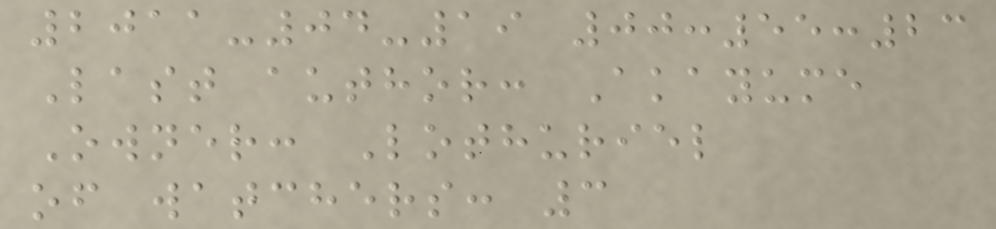2011-04-19 00:55:23
Last author: Akayume
Owner: Lothuriel
of watchers: 3
